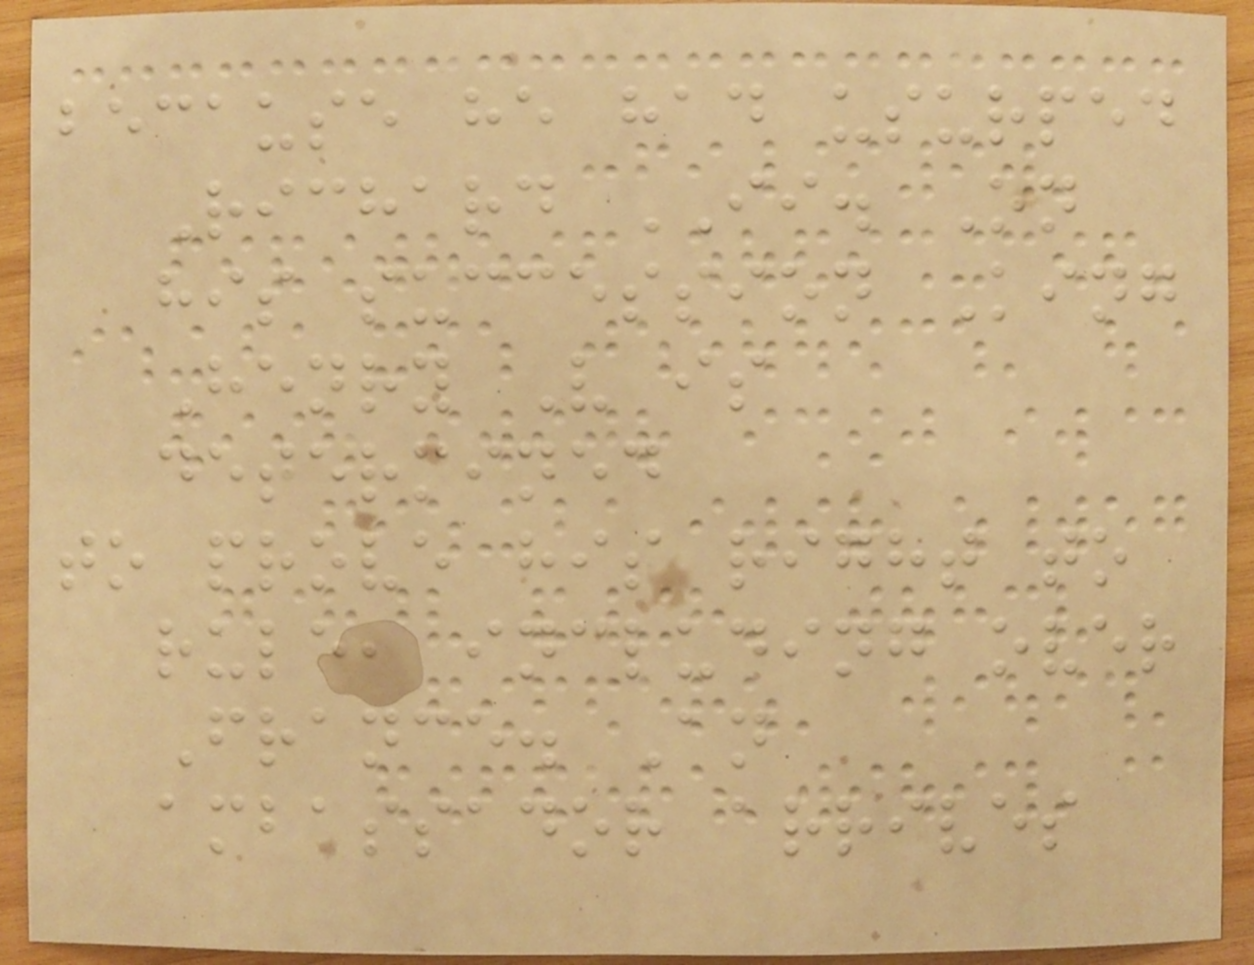because he had usurped
Richard II. On
his succession King
Henry V is
determined
to prove his right to
rule, including over
France. An
ambassador arrives
